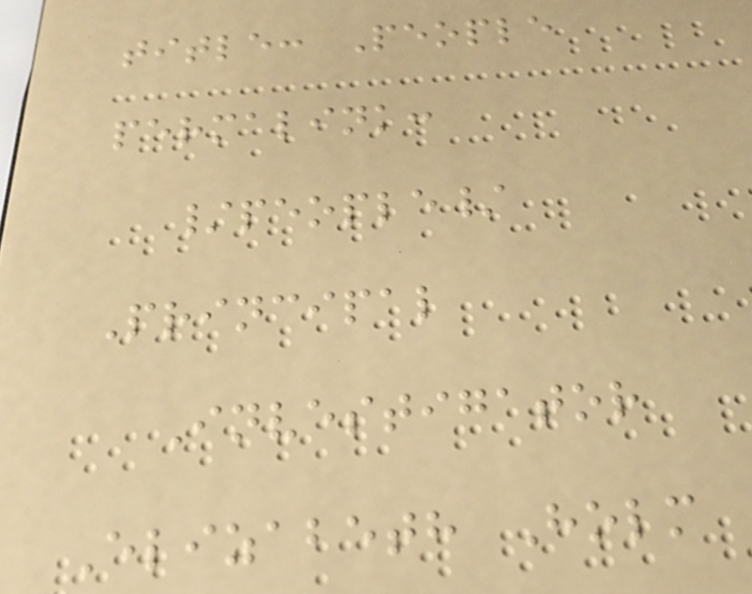title: People
permalink:
/people/
Principal
Investigator
Elizabeth Holm
